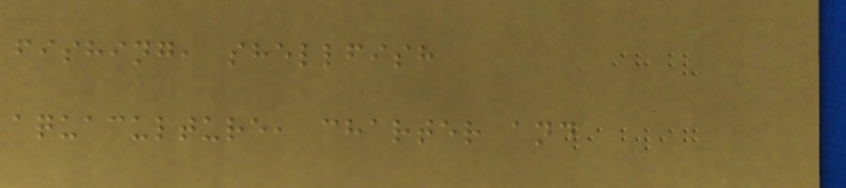fishing, shellfish
aquaculture, charter and
